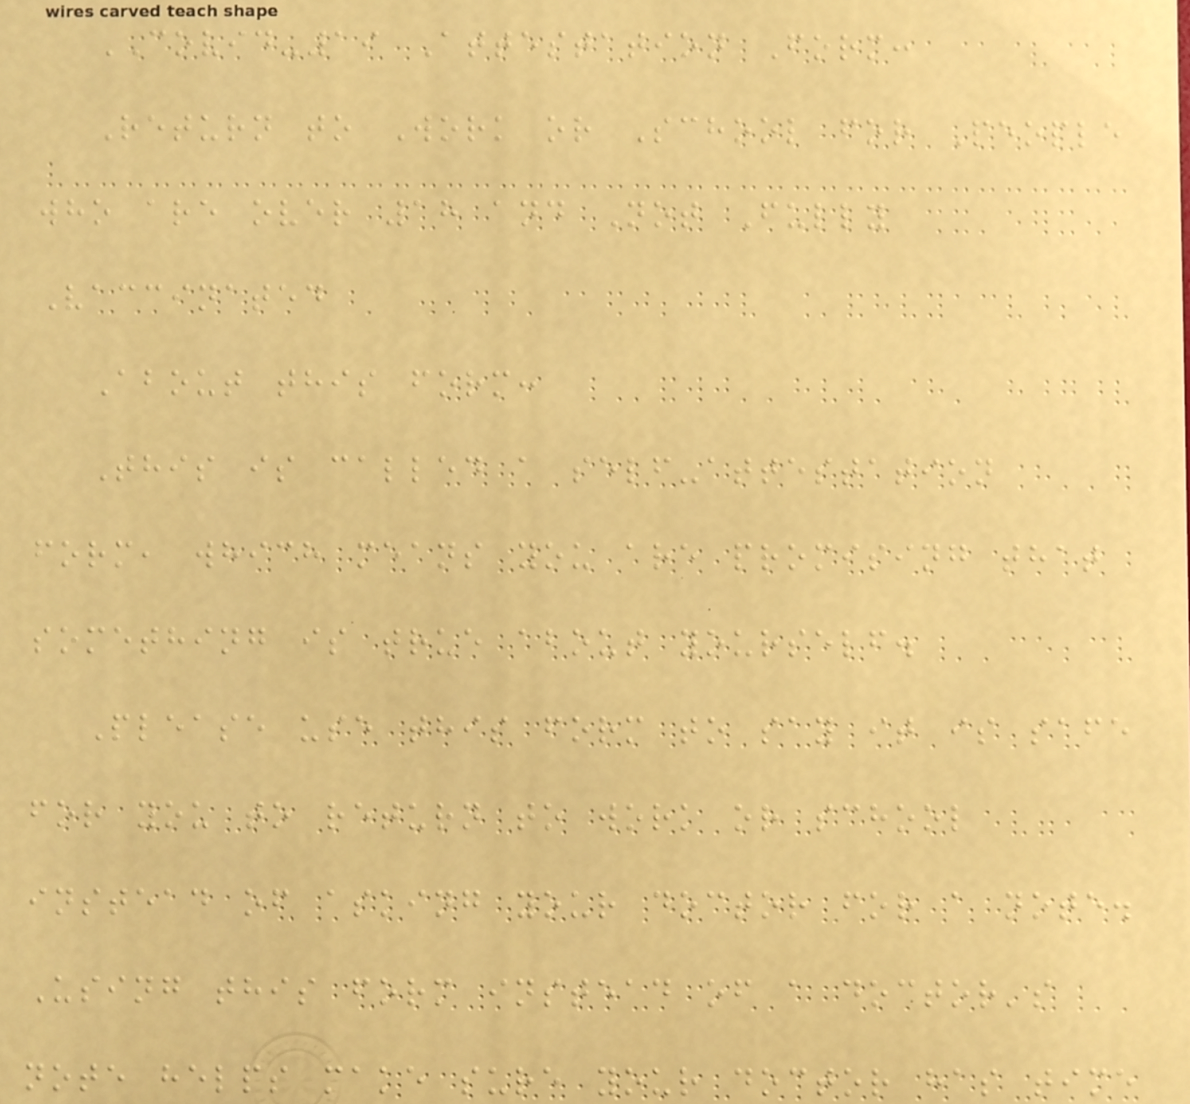COVID-19 Attestation Form:
Return to Work or School for People
who are over 18 and Not Fully
Vaccinated
About this form:
This is called a self-attestation
form, which means you are promising that
something is true about yourself.
Please use this form to say it is safe
for you to return to work or school
instead of asking your doctor for a note.
Using this form instead of a doctor's
note helps make sure your doctor has time
